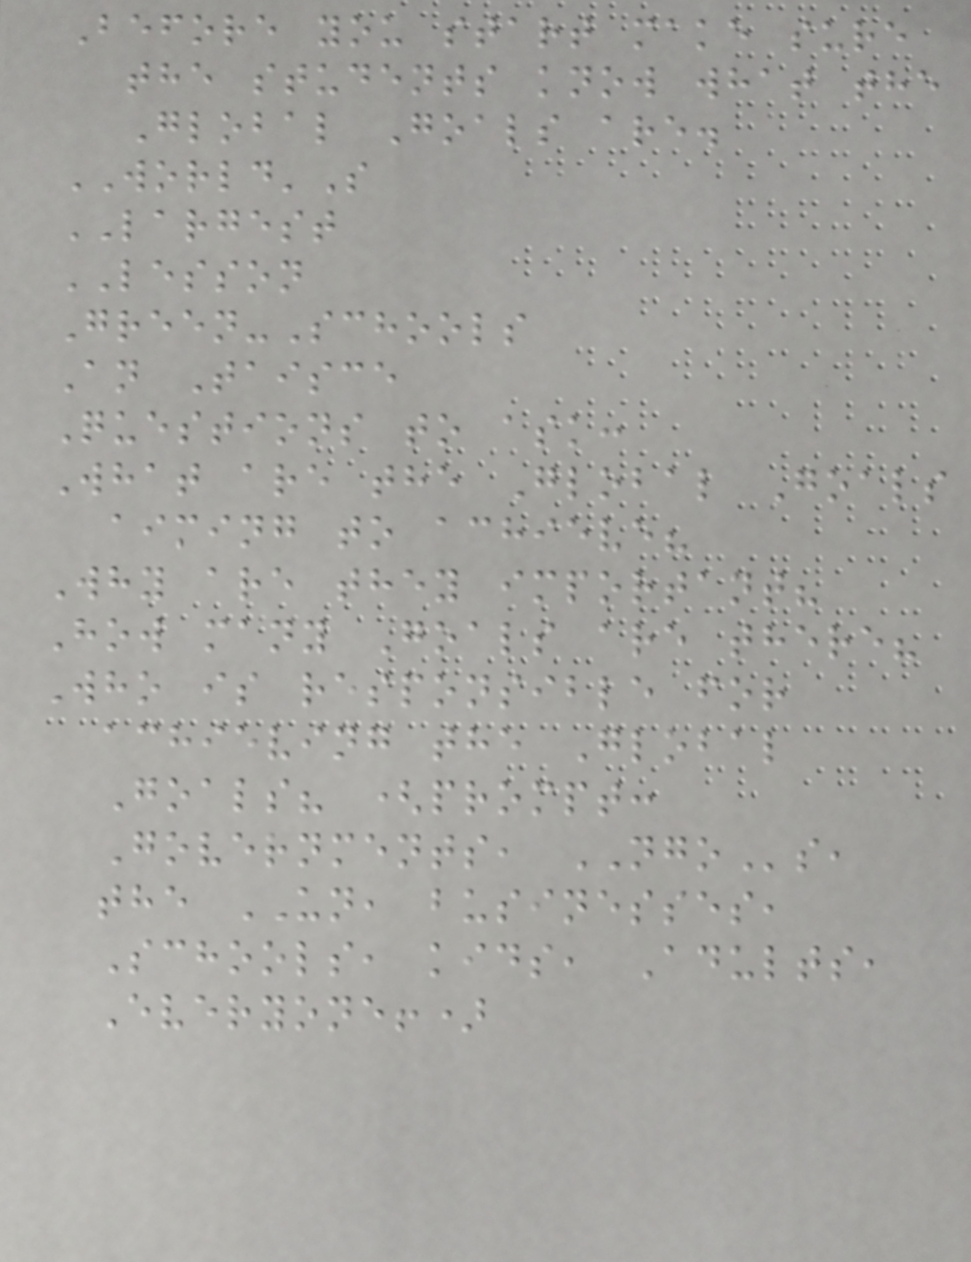Before you start make sure
the students know what the
Global Goals are.
WORLD'S
LARGEST
LESSON
Green-Schools
An Taisce
Questions to ask:
What are the Global Goals
aiming to achieve?
Why are they important?
How many Goals are there?
Who is responsible for
achieving the Global
Goals? (prompt:
Governments, NGOs,
the UN, businesses,
Schools, kids, Adults,
Everyone!)
